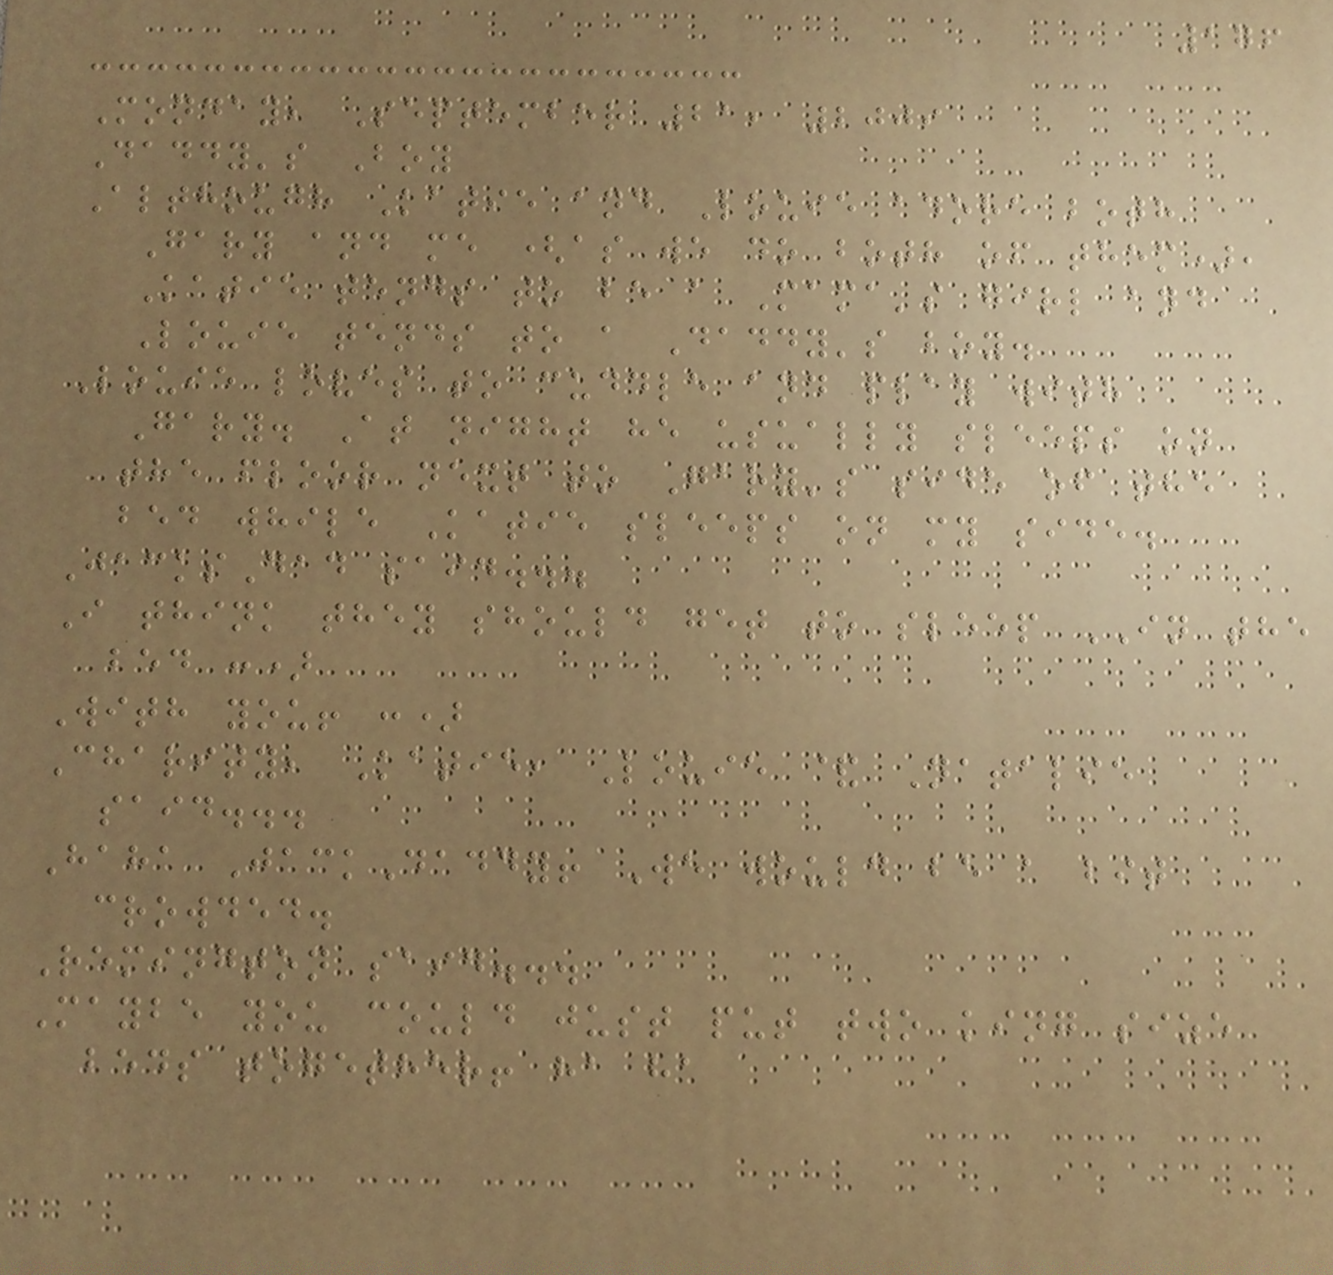176
Monday, September 21, 2009
Daddy's Boy
Although Katie and Louie adore both
Gary and me (as we do both of them),
Katie tends to be a Mama's girl and
Louie tends to a Daddy's boy.
Louie loves to cuddle and play with
Gary. At night he usually sleeps on
the floor next to Gary's side of the
bed while Katie sleeps on my side.
JacksDad said...
I think they should get to sleep IN the
bed :)
With you! :)
Charity, Katie, Louie & Natalie
said...
Haha JackDaddy! We would be a bit
crowded.
Remington said...
Maybe you could just put two king size
beds together! ha ha
